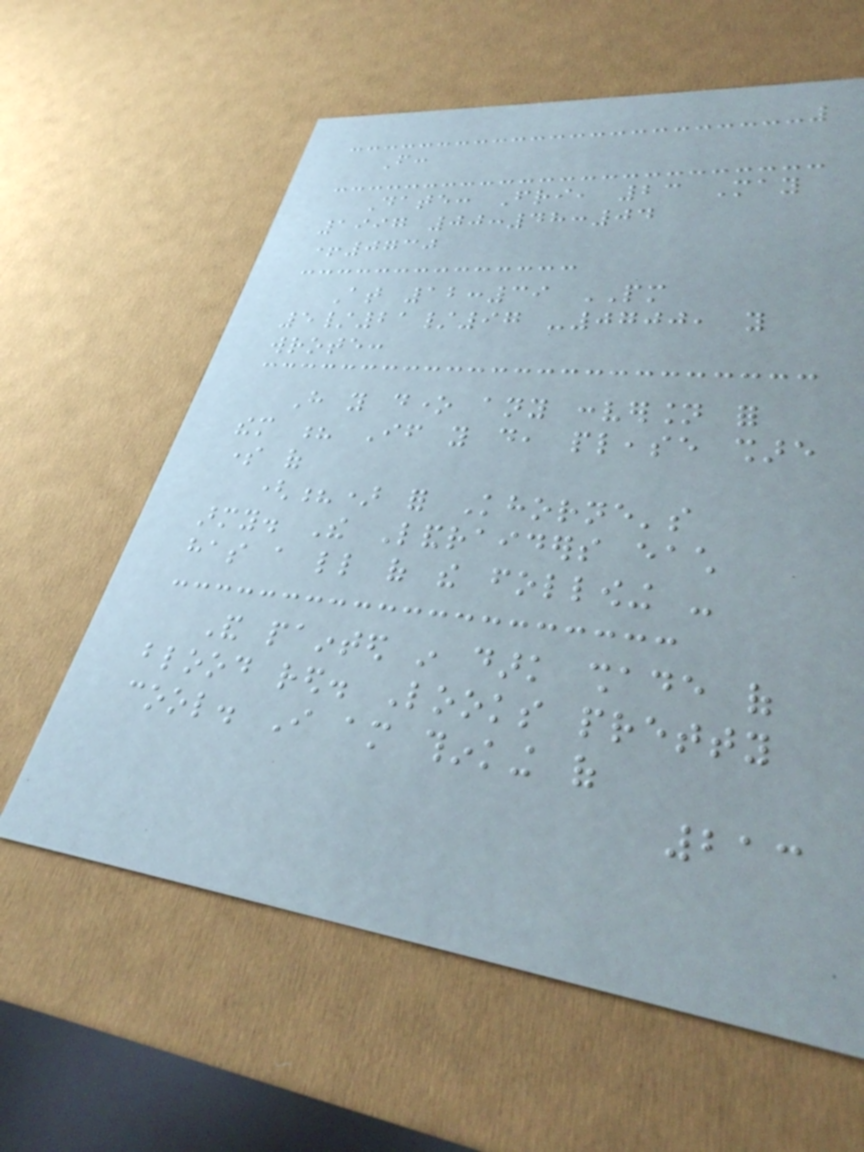From:
Date: Fri, 23 May
1997 00:48:04
+0730
At 12:39 PM
5/21/97 -0700, you
wrote:
Have you done any conversion for
them ? If you do, please share
some of
(?) for Khorne's
army. The Landraiders each
has a little of the following -
And painted in dark shade of
blood red. Looks pretty
cool. I am thinking of
213
